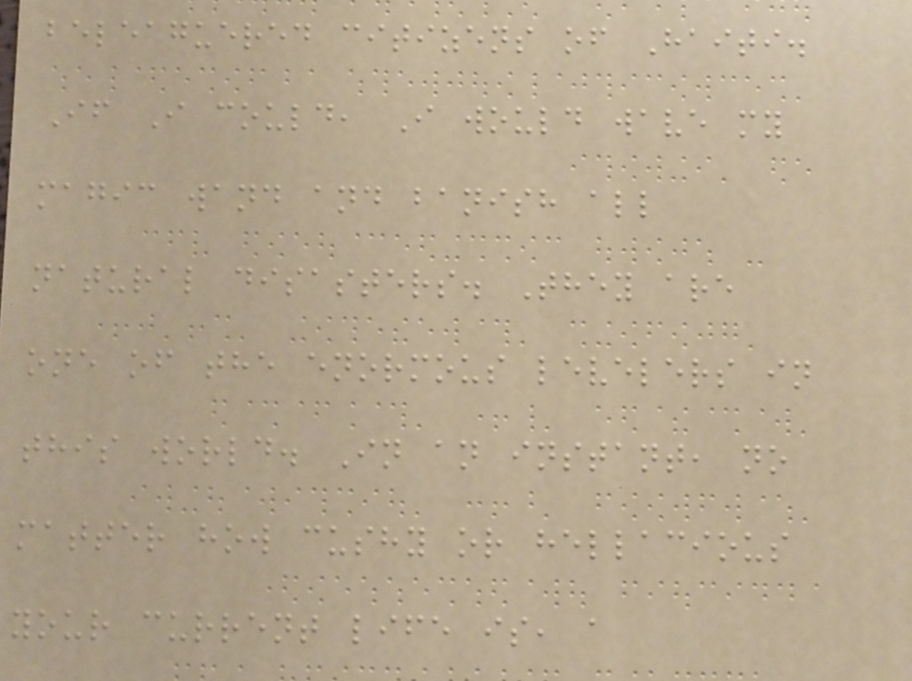beleaguered citizens of Haiti.
If I could, I would wave my
magic wand and banish all
natural disasters. They are
one of the enormous levelers in
this world. In an instant, no
matter how cushy or hellacious
your current life is, a
